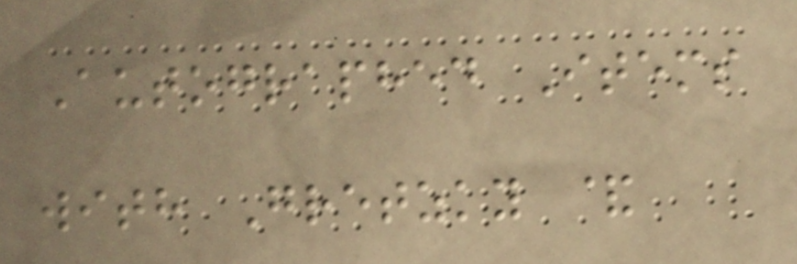Autographed Items
with Gretzky &
